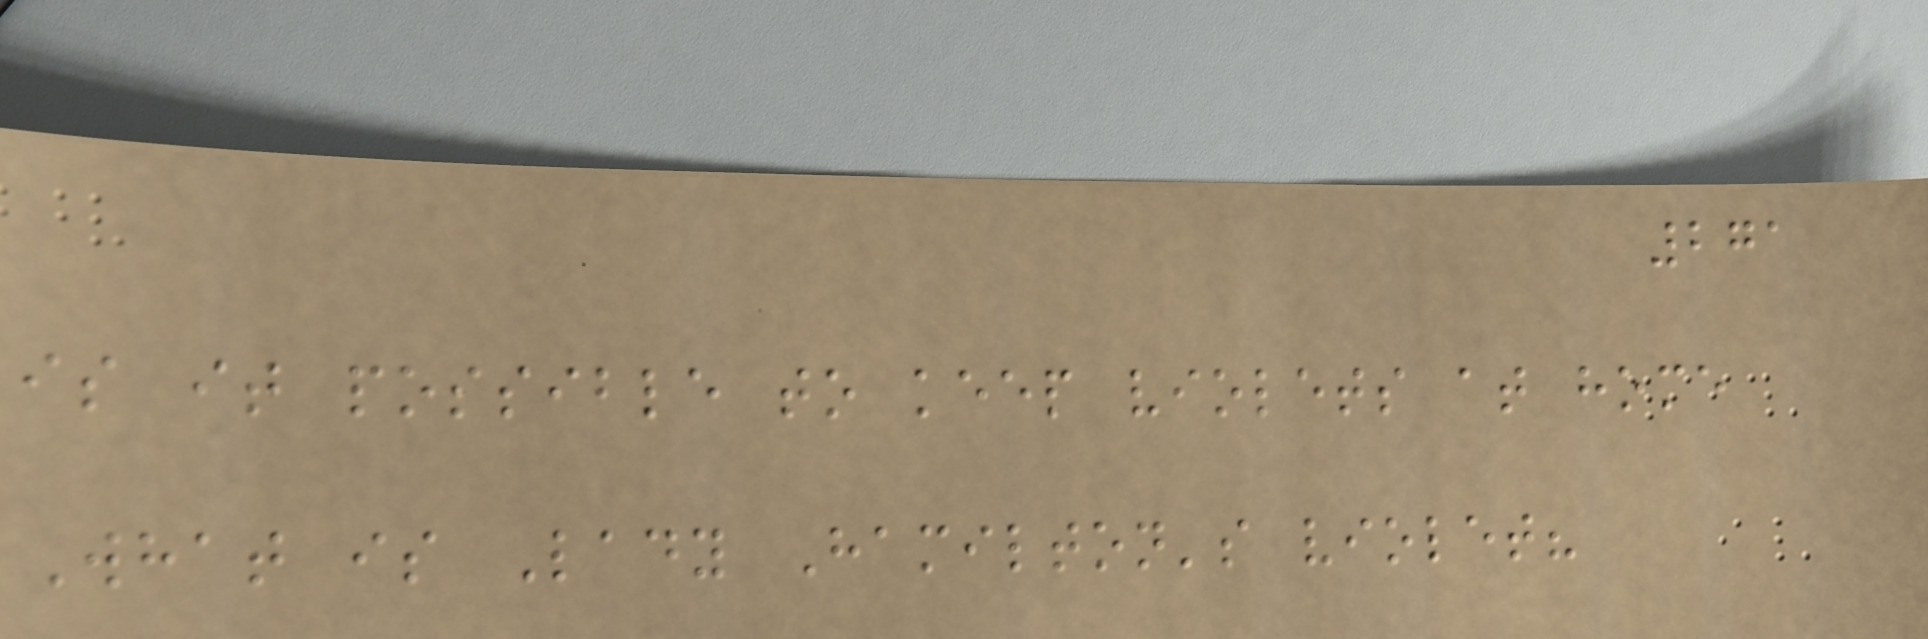271
is it possible to keep violets at home
What is Lady Hamilton's violet?
